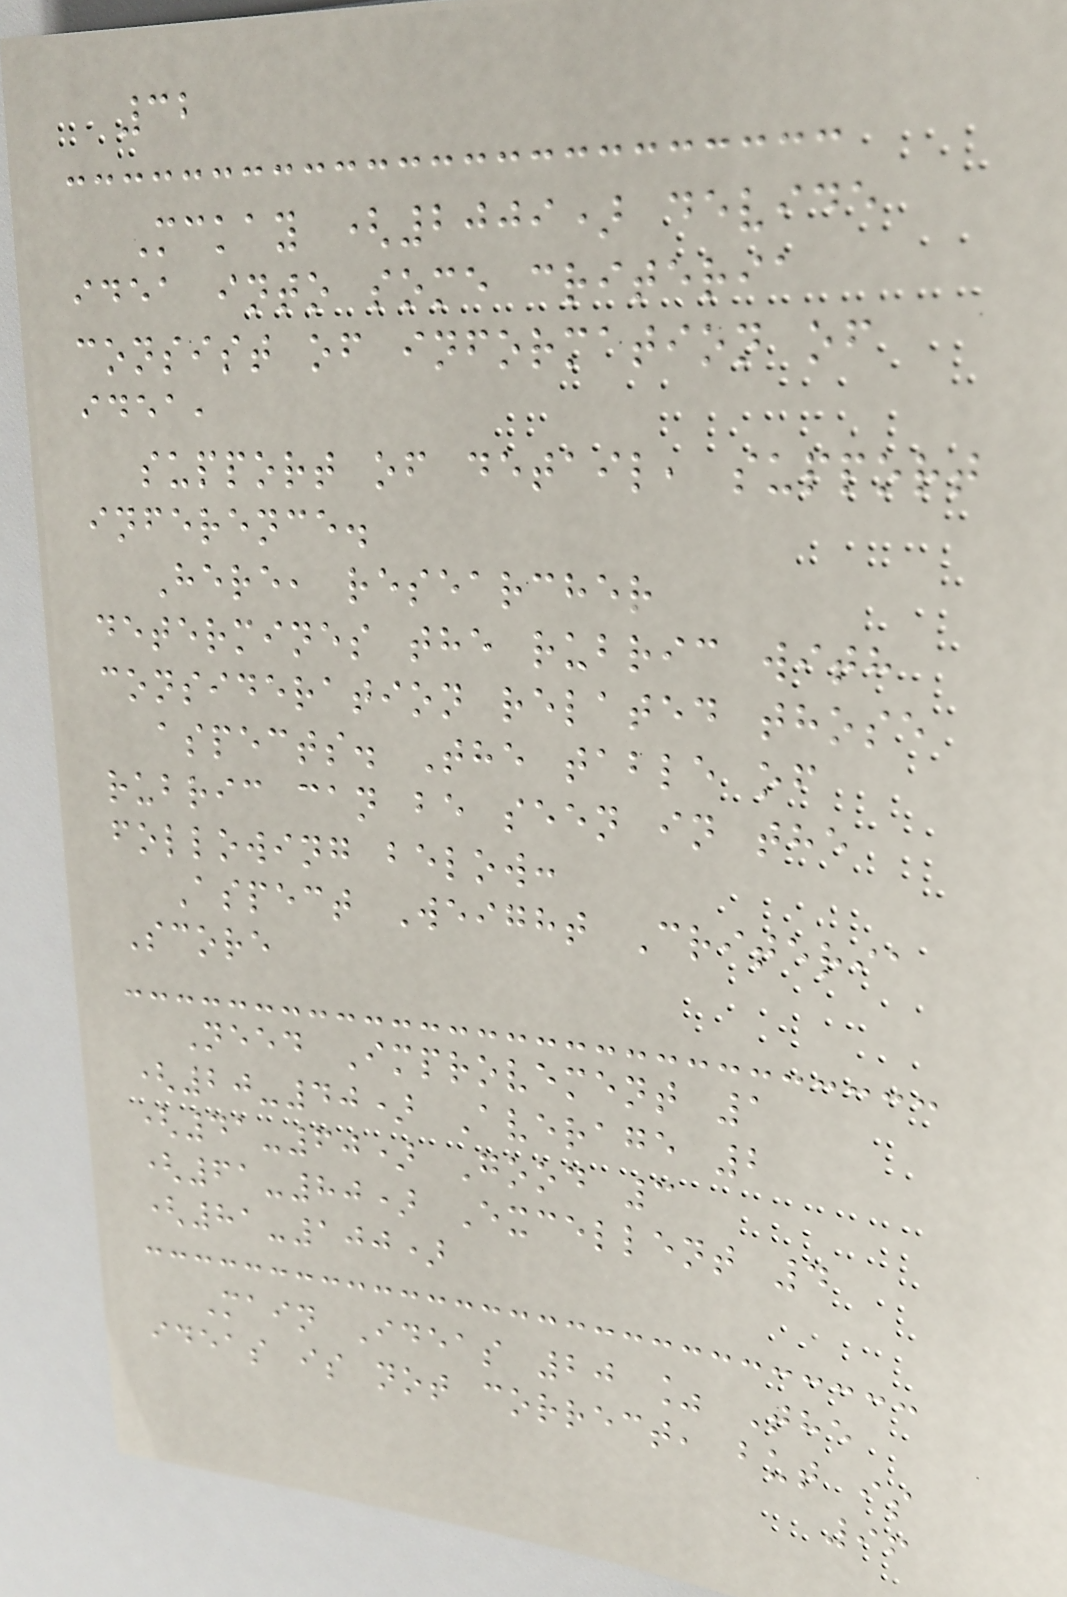32
Mckay (2009) devide
idea into some criteria
consist of information of
idea,
support of detail, support
inference.
Here, researcher
determines the rubric with
consideration related those
aspects. The table of
rubric can be seen in the
following below:
Aspect Weight Criteria
Score
Need Improvement 1
(20-40) Average 2
(41-60) Good 3
(61-80) Excellent 4
(81-100)
Main Ideas 20 % The
ideas is not correct, but is
96
